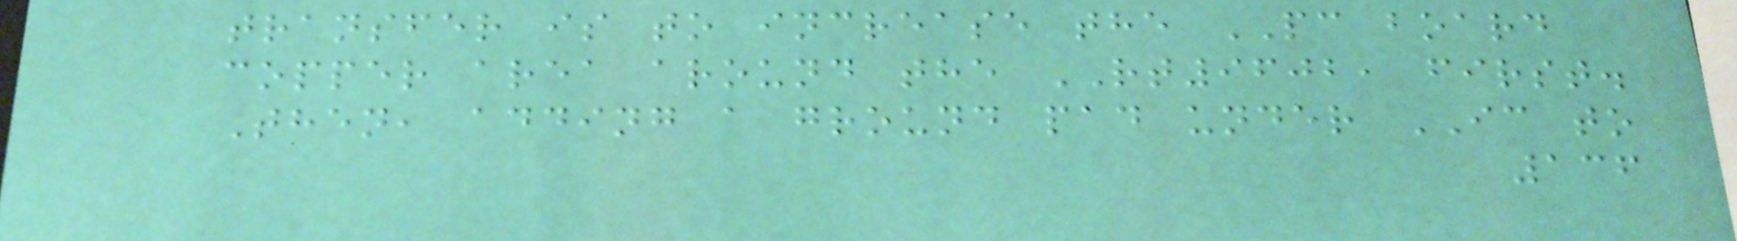transfer is to increase the PC board
copper area around the RT9602, first.
Then, adding a ground pad under IC to
136
